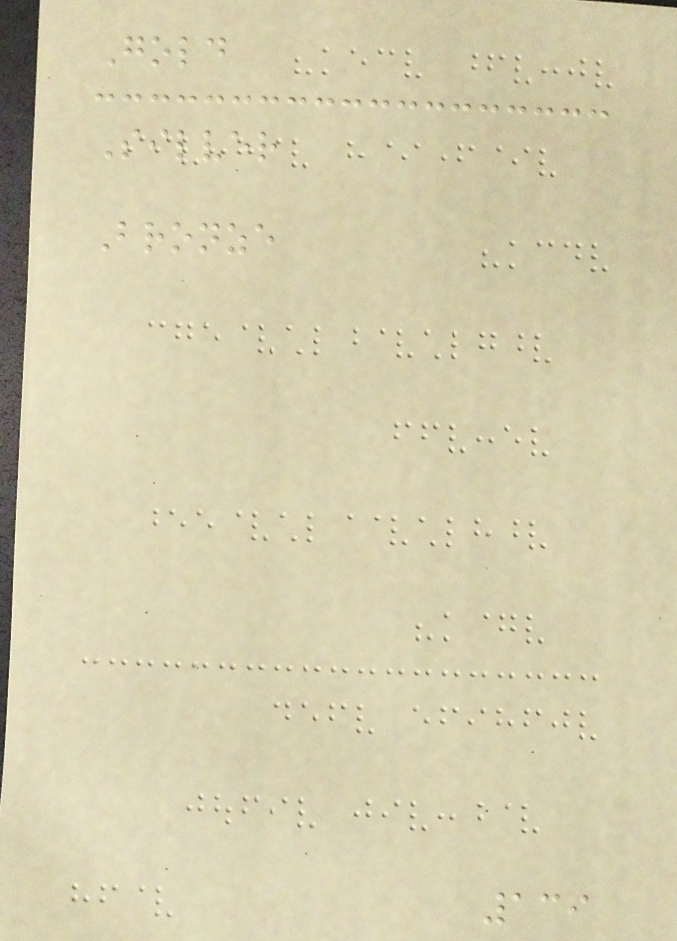Gold
Silver
Bronze
139
